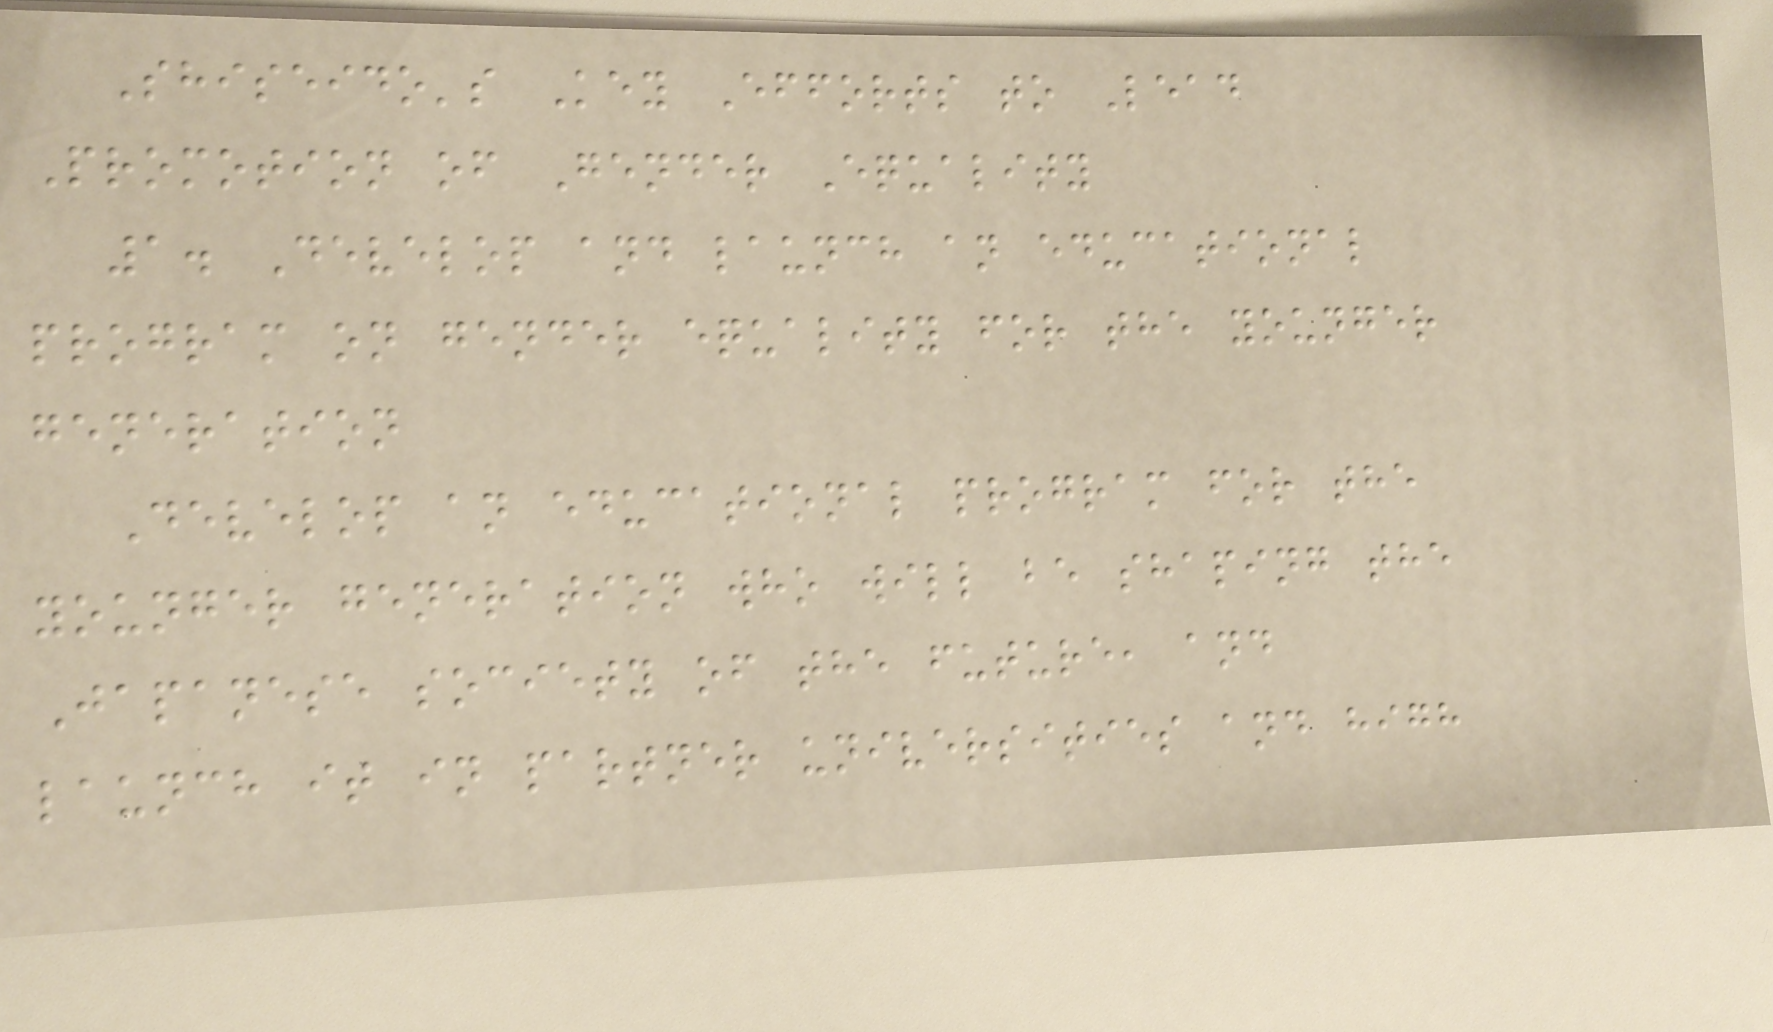Shiseido's Key Efforts to Lead
Promotion of Gender Equality
1. Develop and launch an educational
program on gender equality for the younger
generation
Develop an educational program for the
younger generation who will be shaping the
Japanese society of the future, and
launch it in partner universities and high
